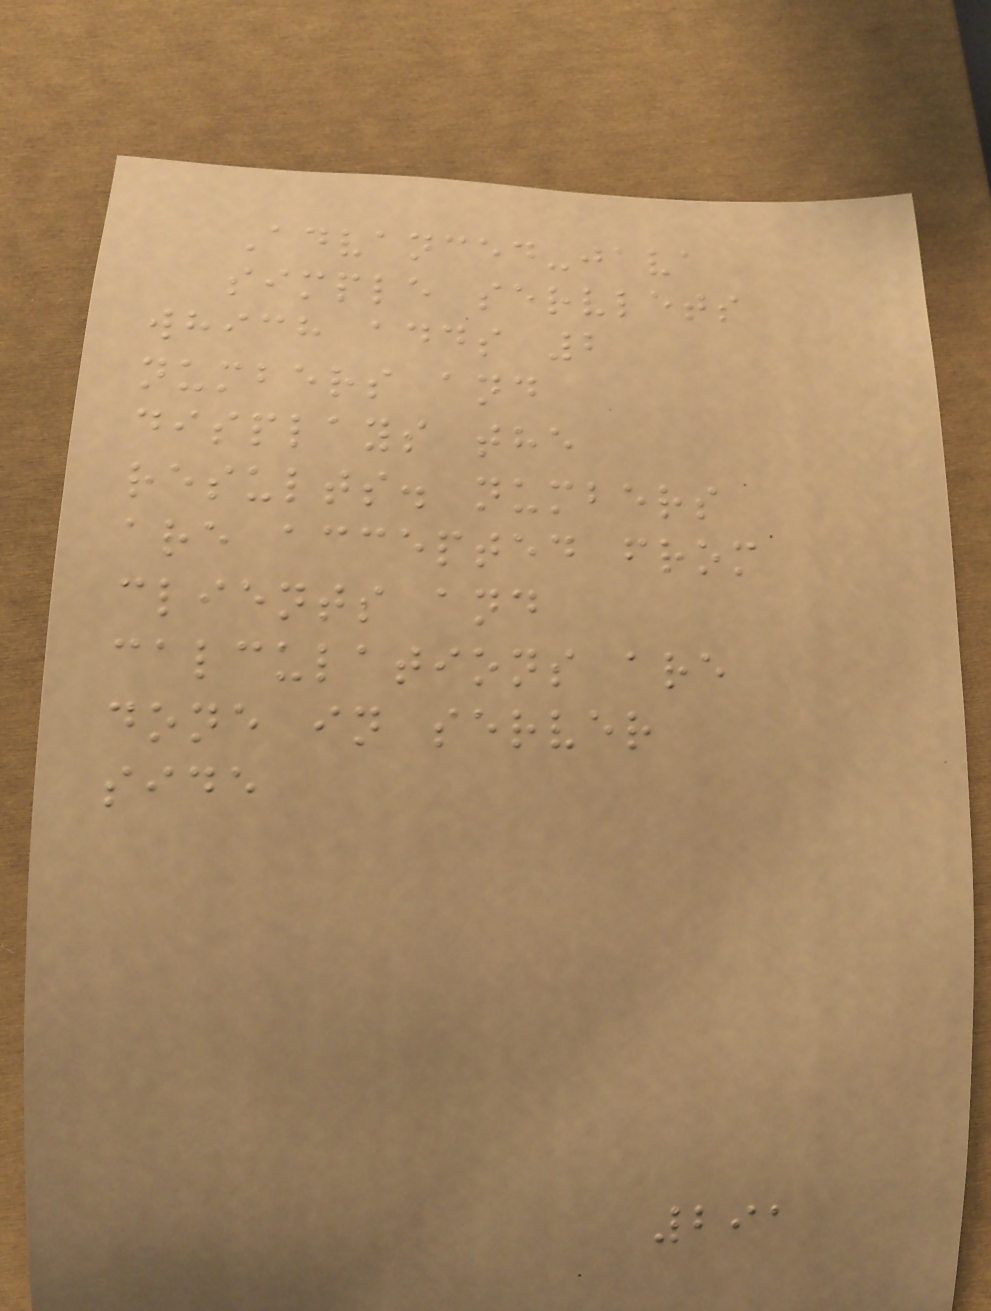Advanced-java
simple servlets
which adds 2
numbers and
displays the
results. numbers
are accepted from
clients and
calculations are
done in server
side
291
